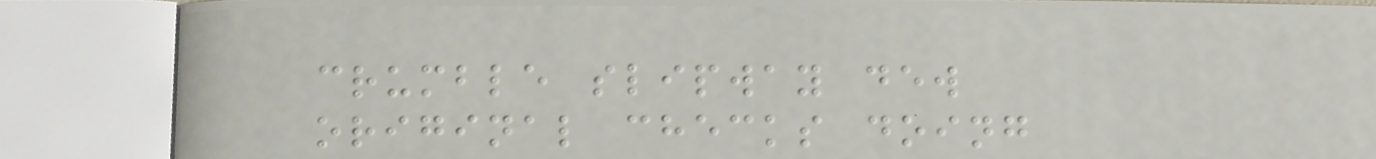crumble slipway dew
original checks doing
